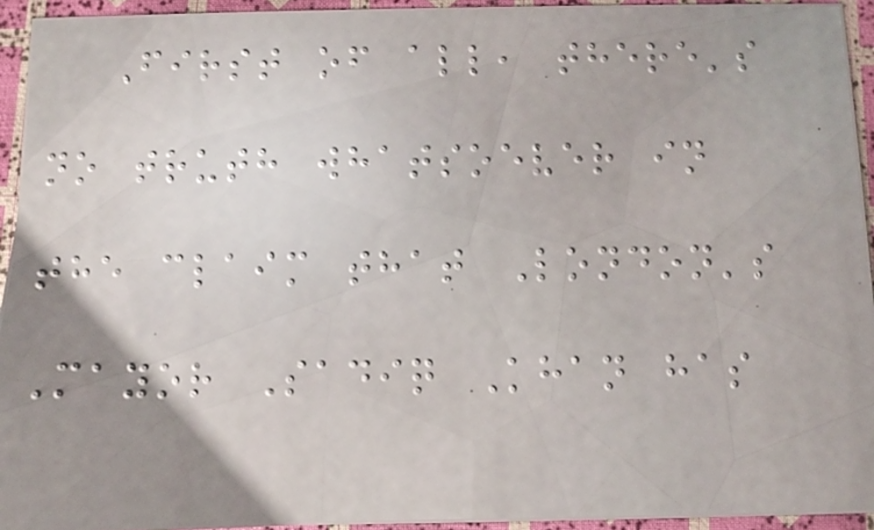First of all, there's
no truth whatsoever in
the claim that London's
Mayor Sadiq Khan has
